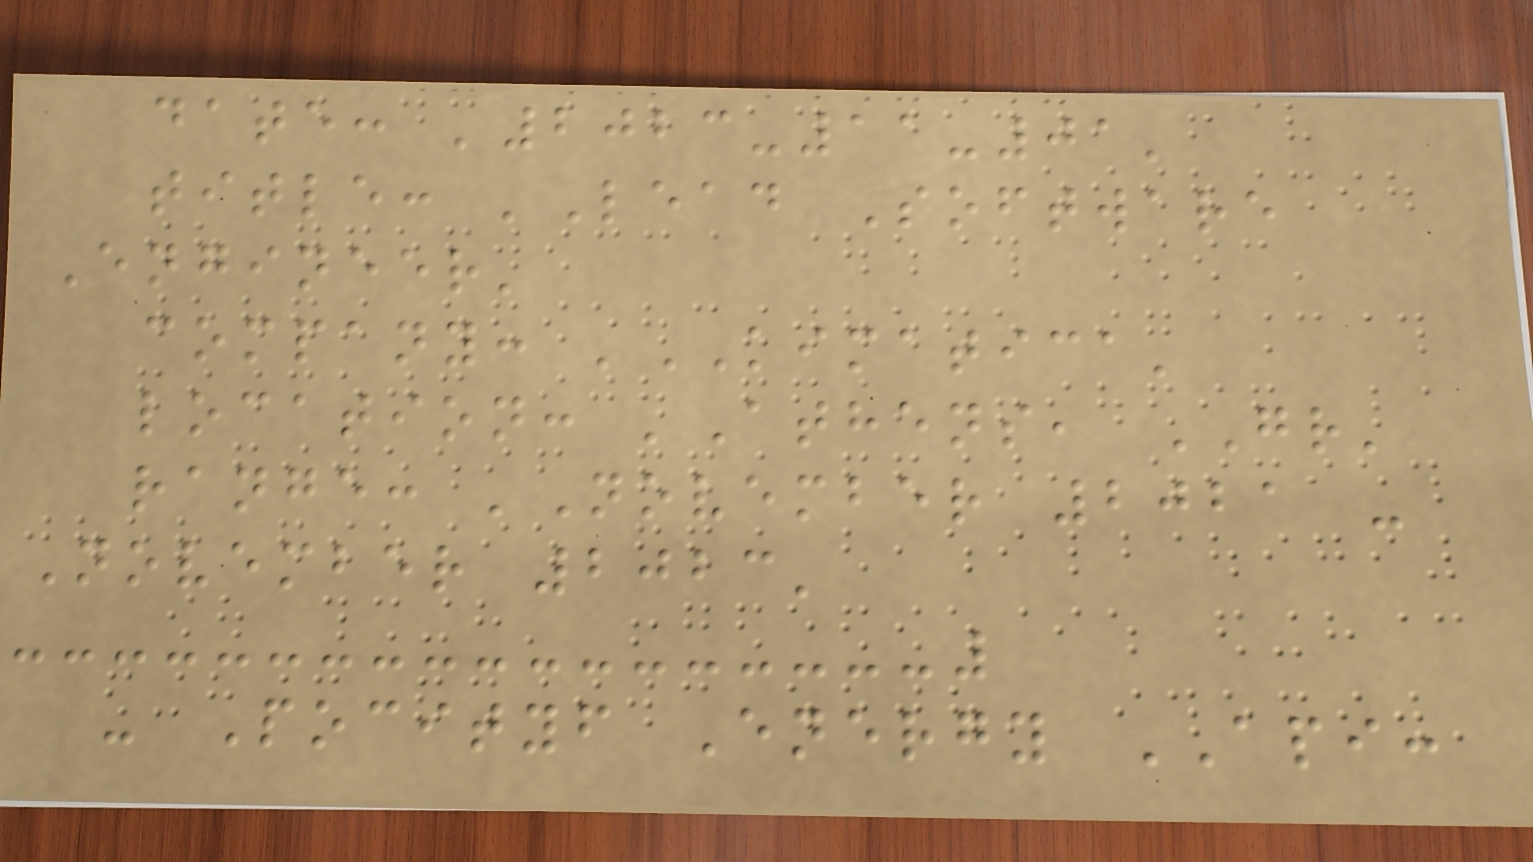date: '2023-11-01'
title: 'Lead Software
Engineer'
company: 'KIMATICA'
location: 'Athens, GR'
range: 'November 2021 -
November 2023'
- Pocityf Energy API:
